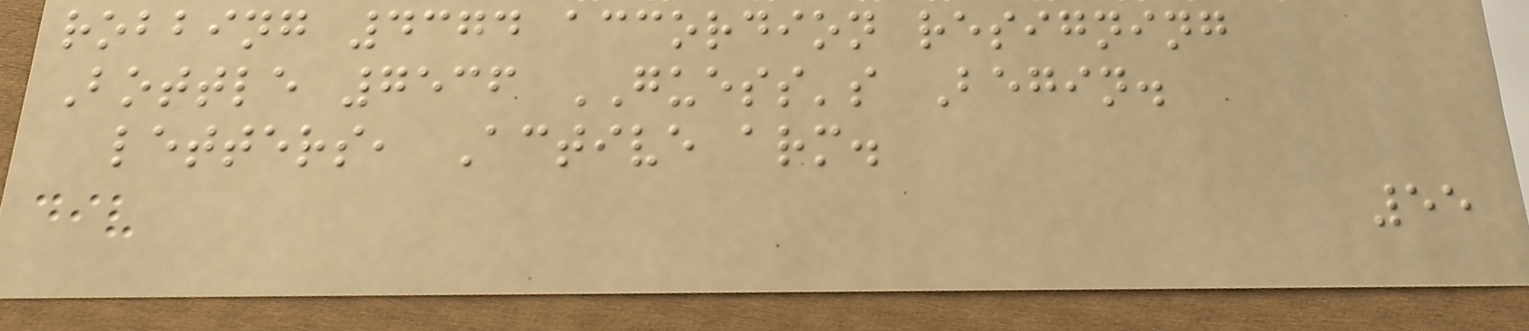robbing 4374 accordion resigning
Bottle 7536 GUESS's Begin.
letters, Active arm.
55
